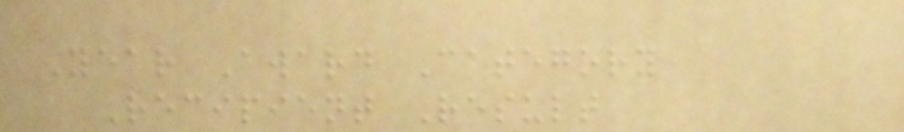Year Award Category
Recipient Result
